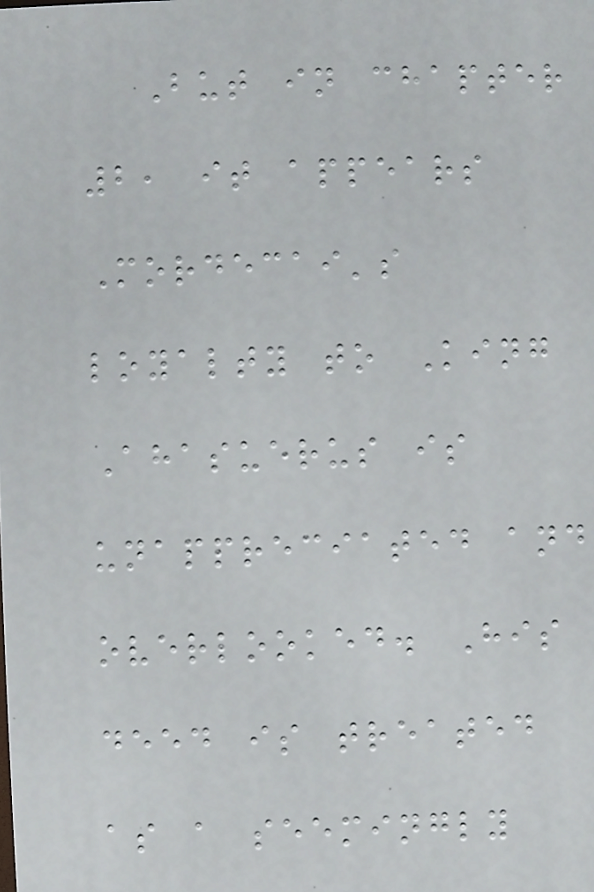But in chapter
2, it appears
Mordecai's
loyalty to King
Ahasuerus is
unappreciated and
overlooked. His
deed is treated
as a seemingly
